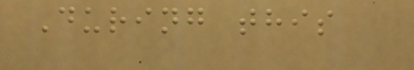During this
